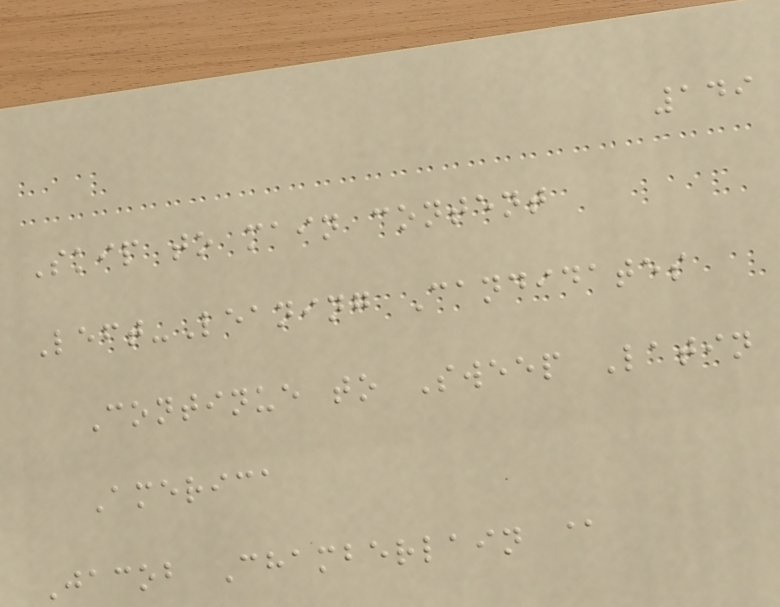149
Skip to main content
Left-Leaning Candidates
Continue to Sweep Latin
America
Jacob Chamberlain @
